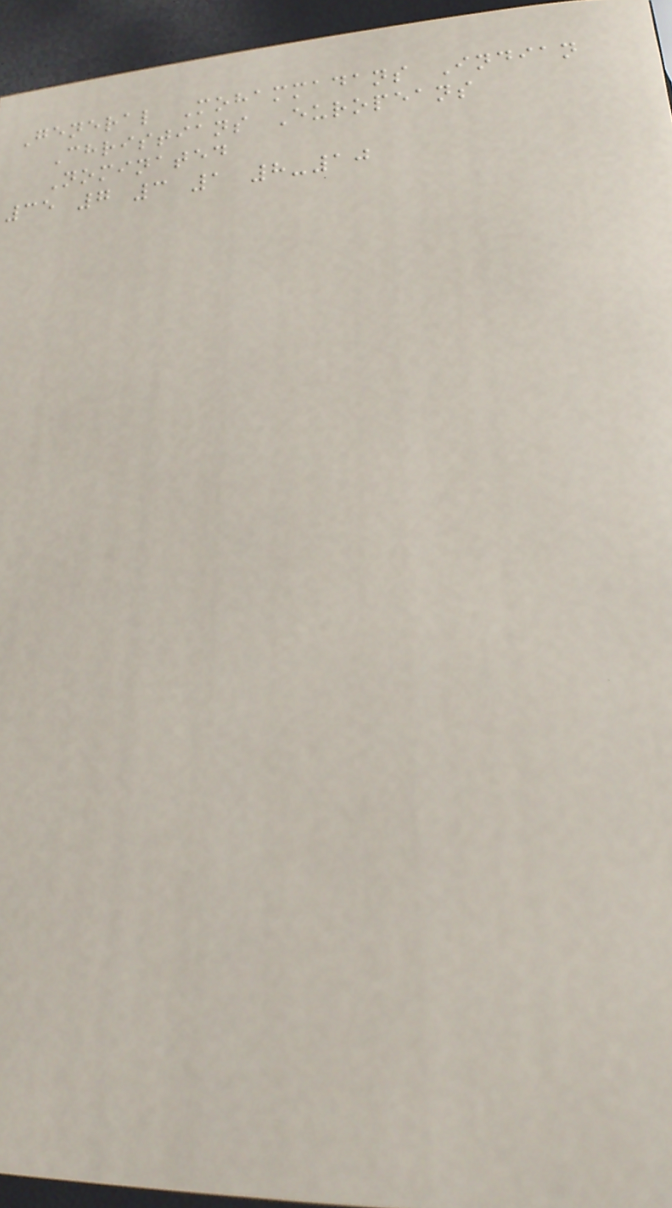General Mohammadans Indian
Christians Europeans
Nominated
35 7 3 1 8-10
